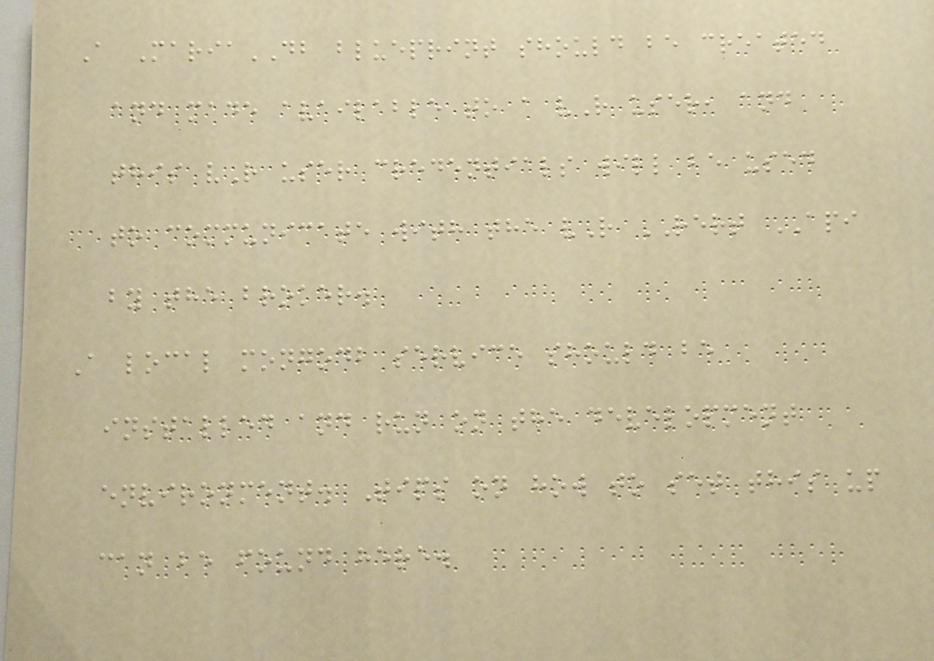A MariaDB blueprint should be created
and made available to a vR user, and
this vR user credentials will be used
to communicate with the vR RERT API
by the broker.
A local mongodb service should be
installed and run on the development
environment. Tips on how to set this up
can be found here.
